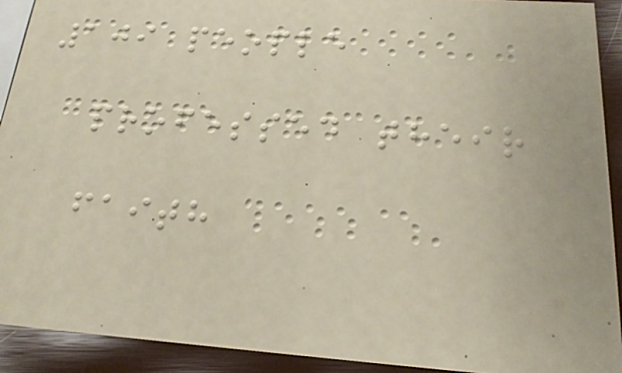109 people
professed their
faith
